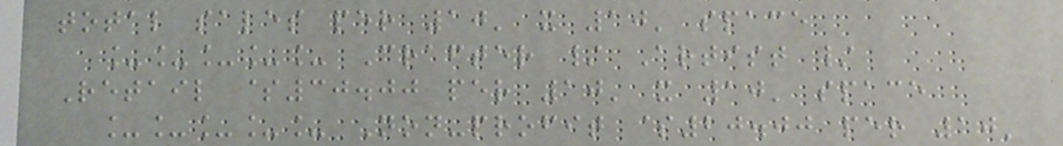total sales per 10' x 10' space
_____ Crafter / Artist /
Retail $30.00 per 10' x 10' space
_____ Non-profit $20.00 per 10'
